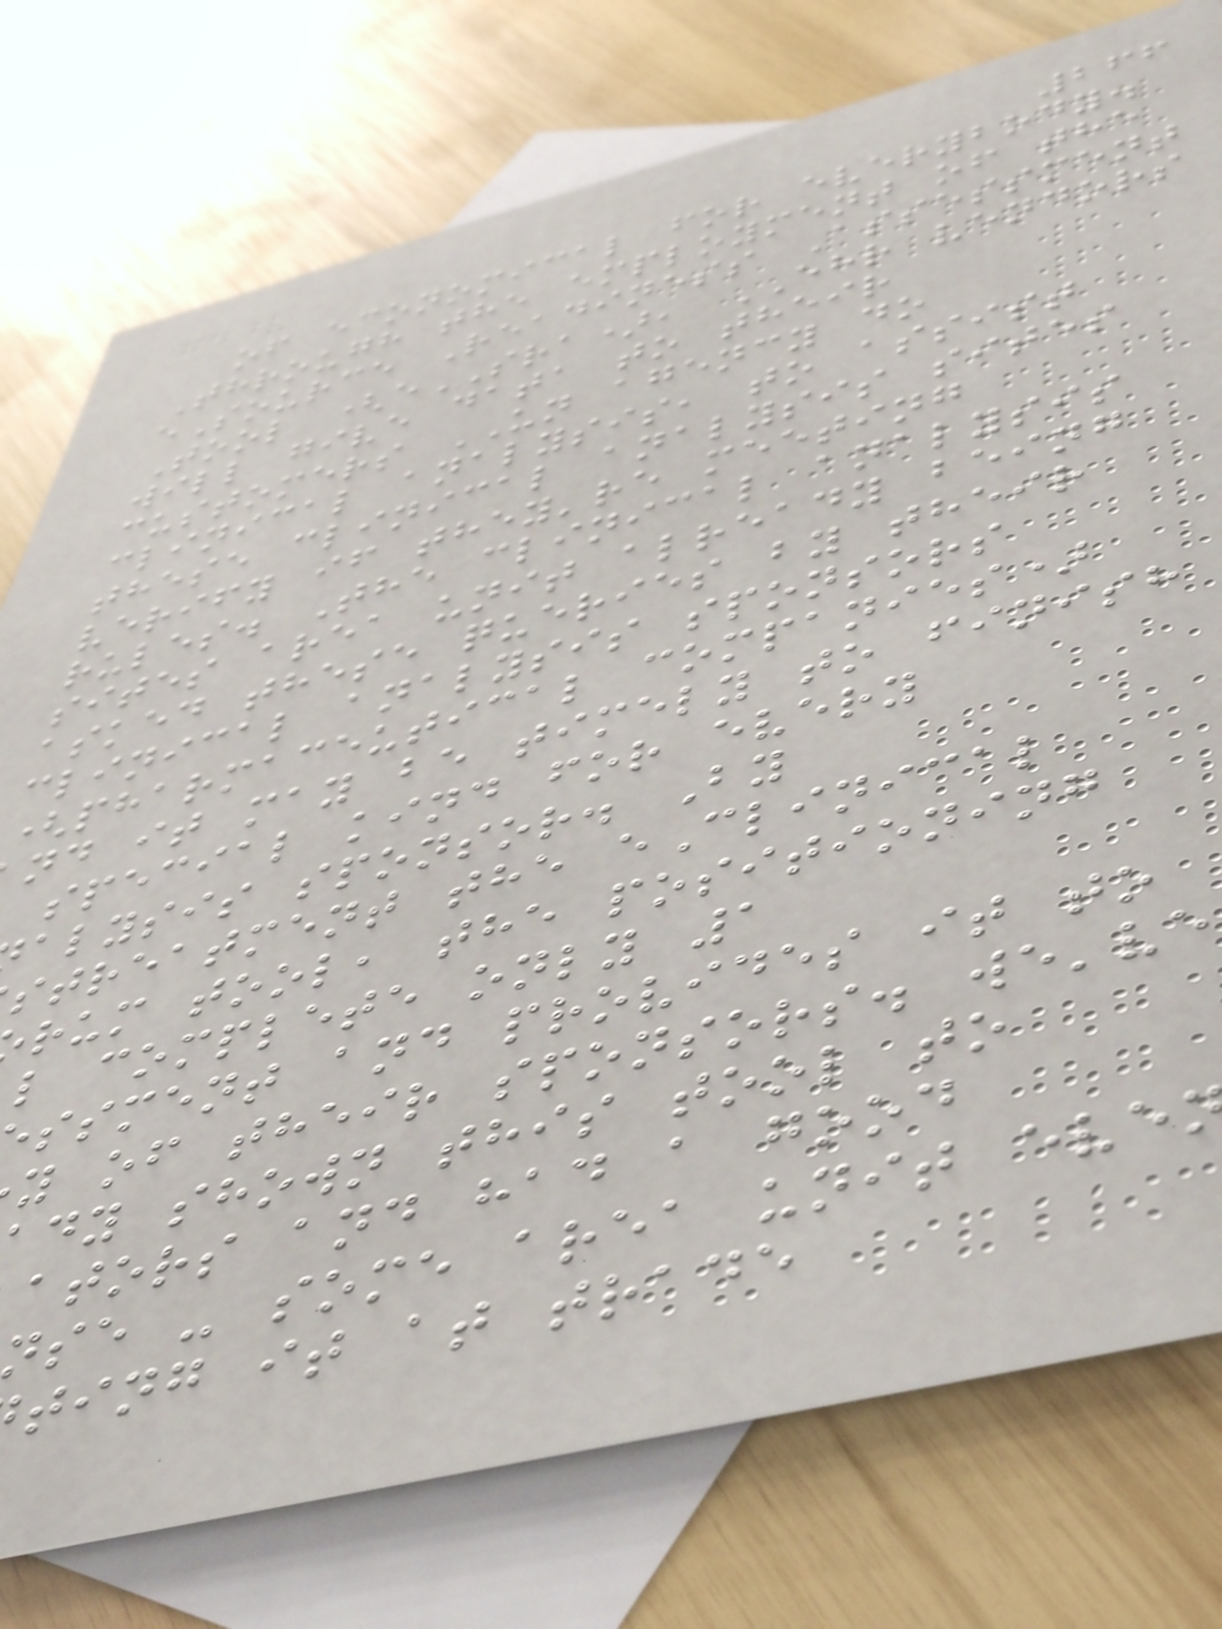266
of economical for everybody.
Through the employment of the
eSource Readiness Assessment
Tool (eSRA), EHR vendors
will give data to their
customers UN agency do
clinical analysis, to assist
these clinical analysis sites
verify if they're meeting
rules. The clinical analysis
sites area unit already being
asked these queries by their
clinical analysis sponsors
(pharmaceutical companies)
nd it may be timely to finish
special kind for every
alysis sponsor. By
streatment the eClinical
rum tool, the positioning
l complete only 1
ssment and provides it to
y of their sponsors. we've
dy shown this tool to
ators and had a good
se - some area unit eve
ting it at trade
